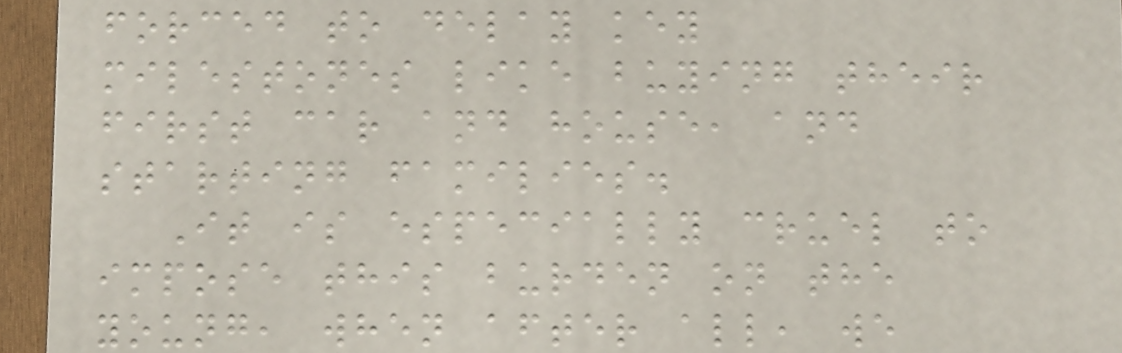forced to delay key
milestones like buying their
first car and house, and
starting families.
It is especially cruel to
impose this burden on the
young, when after all, we
